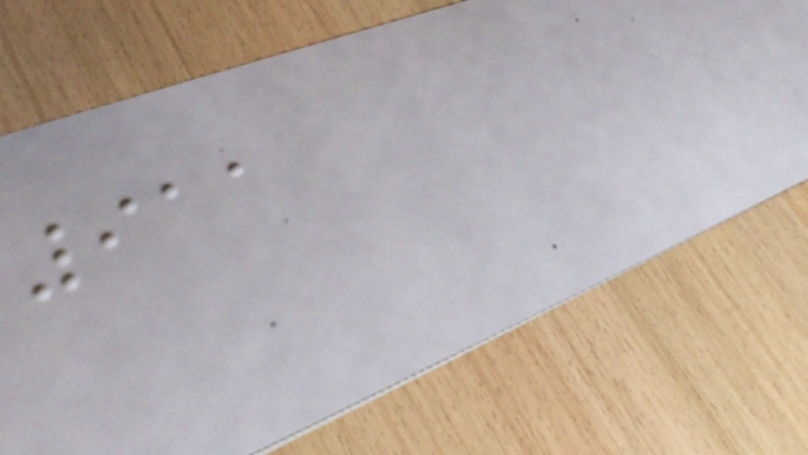911
